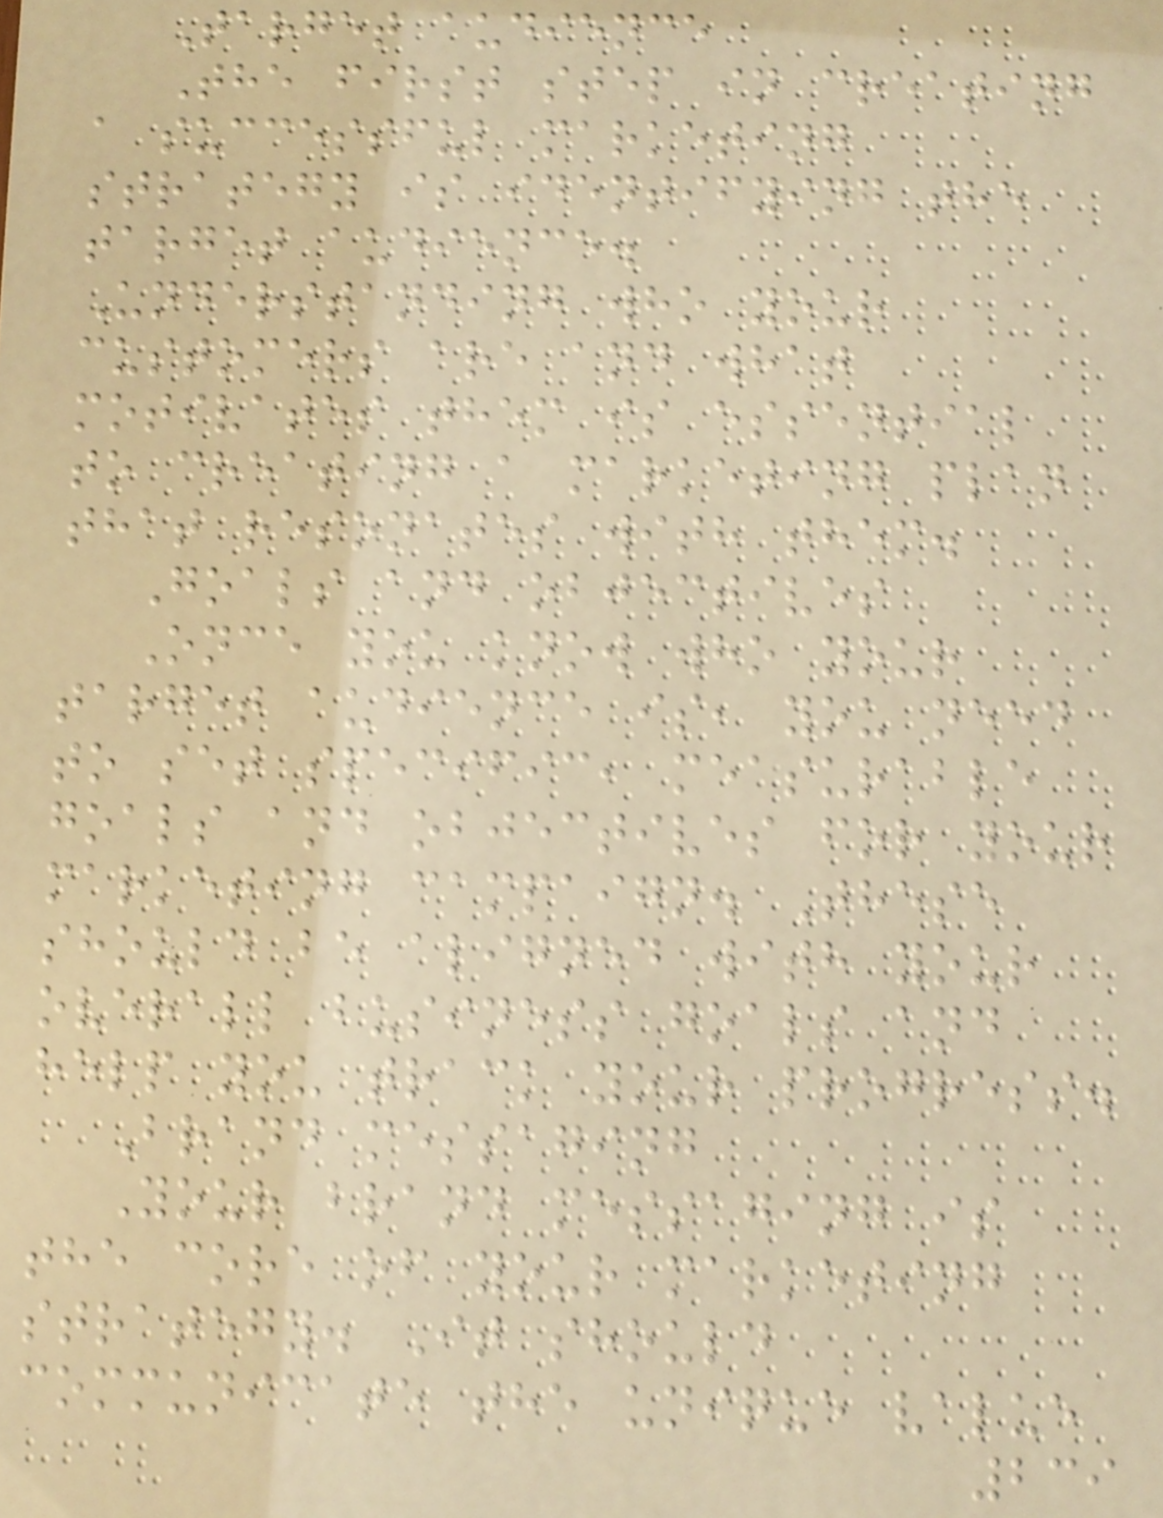Target audience
The first step in creating
a successful marketing
strategy is identifying the
target audience.
Understanding who your
customers are and what
motivates them is essential
to creating a marketing plan
that resonates with them.
Goals and objectives
Once you know who your
target audience is, you need
to set specific, measurable
goals and objectives for your
marketing campaign. These
should be aligned with your
overall business goals and
help you track your progress.
Brand messaging
Your brand messaging is
the core of your marketing
strategy. It should
communicate the unique value
239
